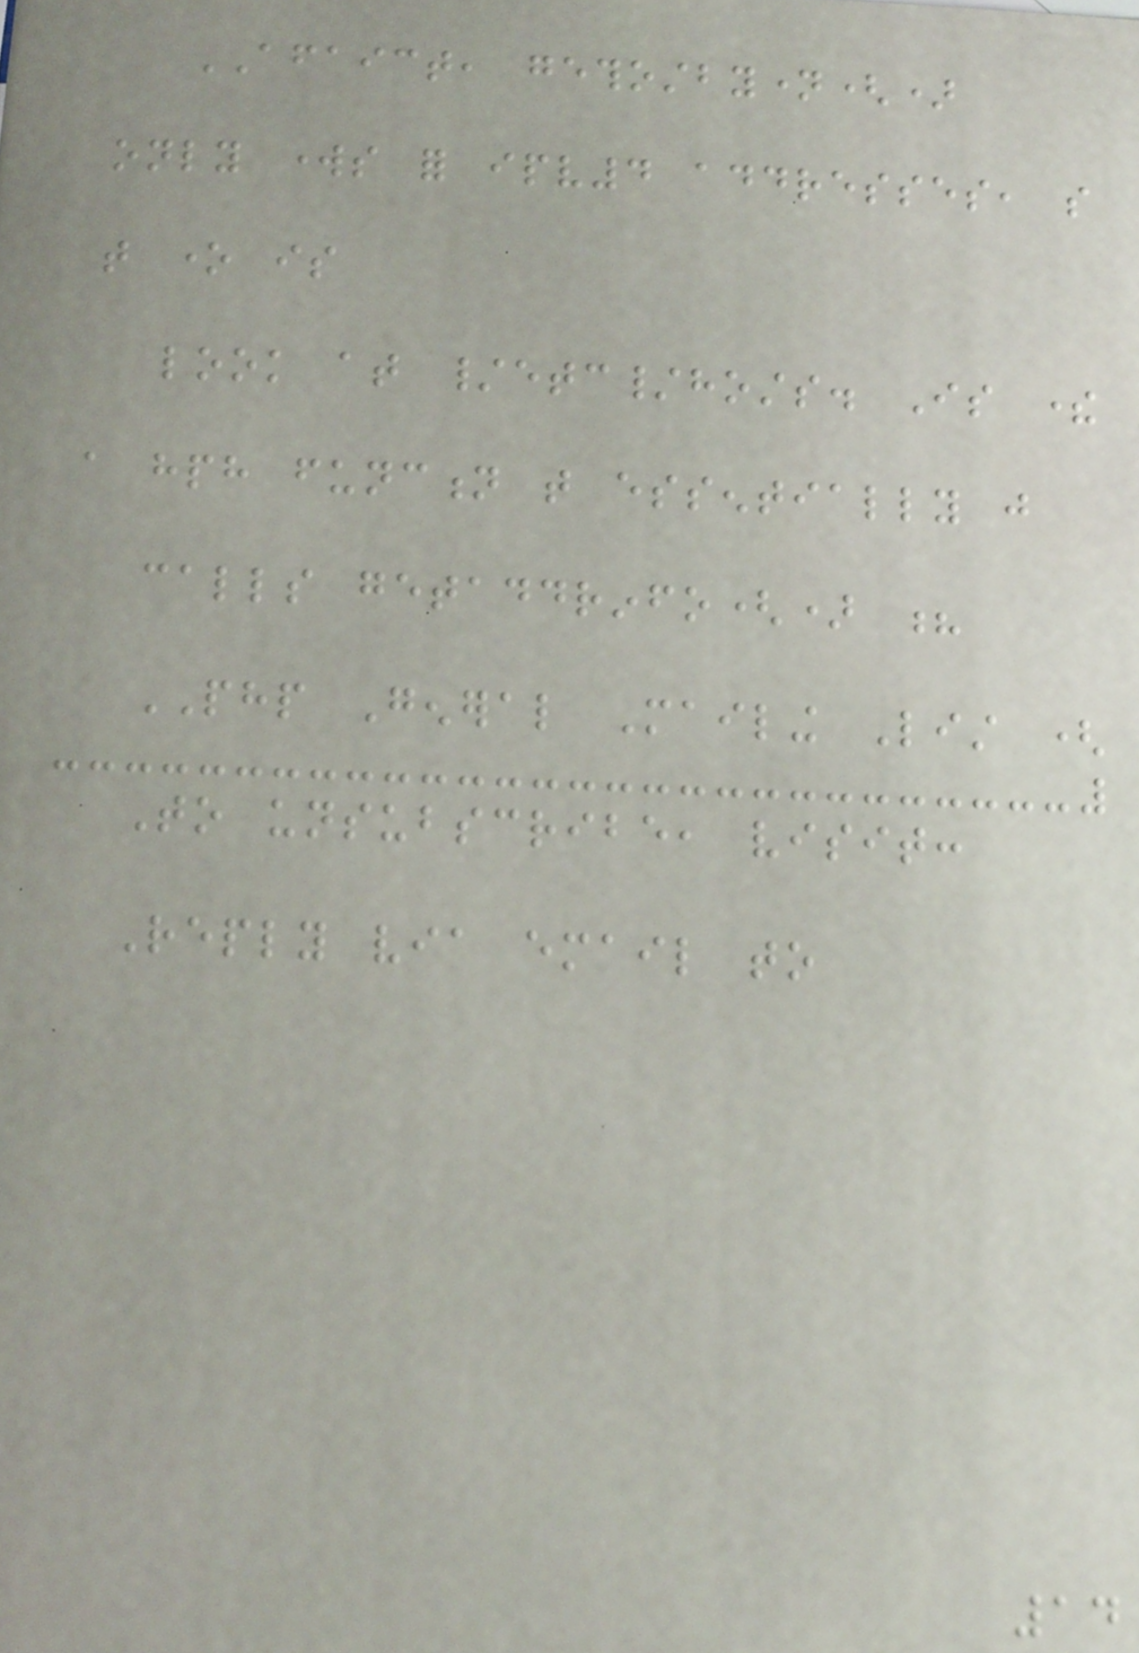AFAICT, gethostbyname()
only works for ipv4 addresses, so
that one is
look at /etc/hosts. Is there
a hph function that essentially just
calls getaddrinfo() ?
PHP General Mailing List (
To unsubscribe, visit:
Reply via email to
14
